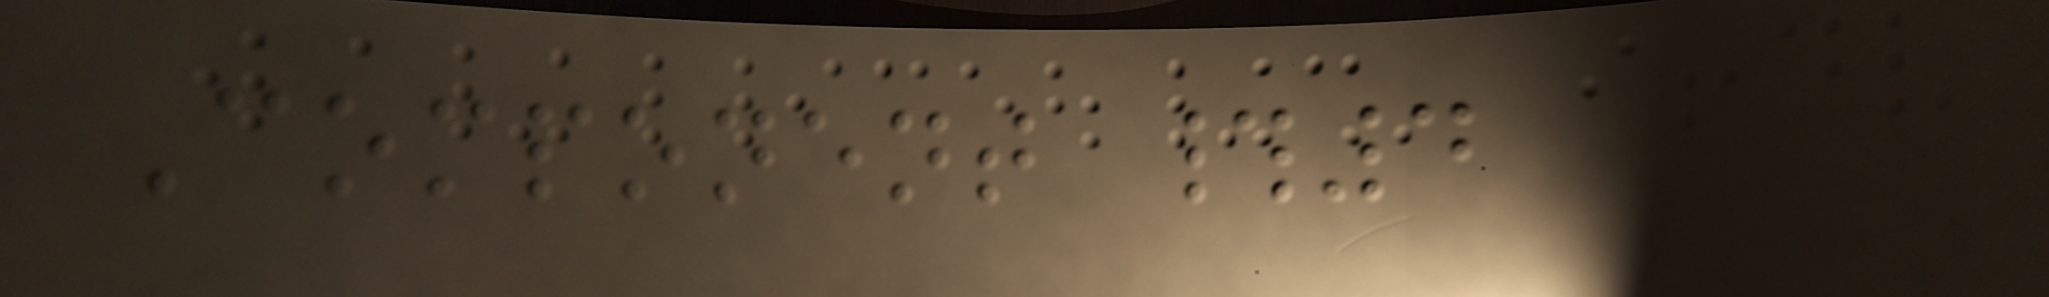Component #4
